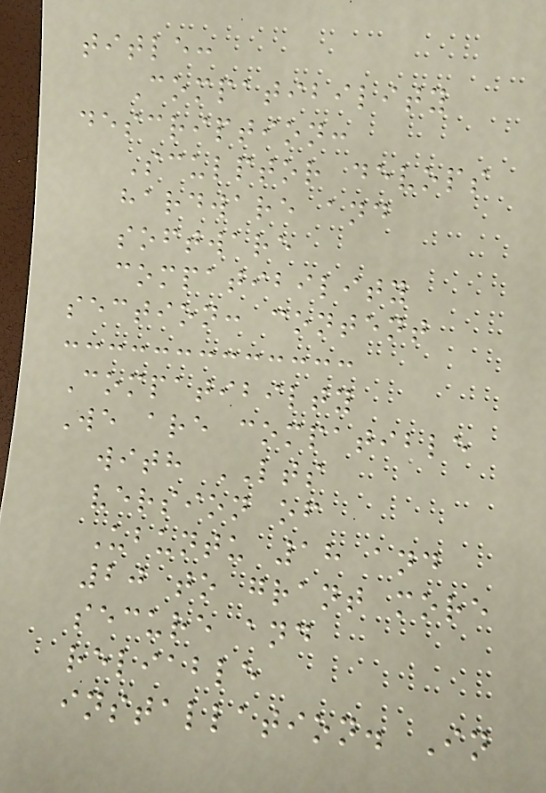title:
Compatibility
description:
Sculptor devops
hardware and
software
compatibility
section: content
Compatibilty
We are compatible
with LTS
version of
Ubuntu 18 and
20 to grant more
secure and
reliable
installation. In
